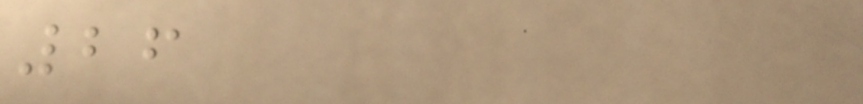26
